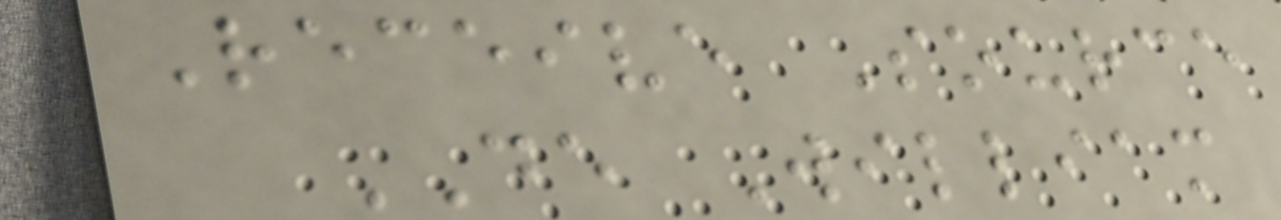Receive Source
DE William
